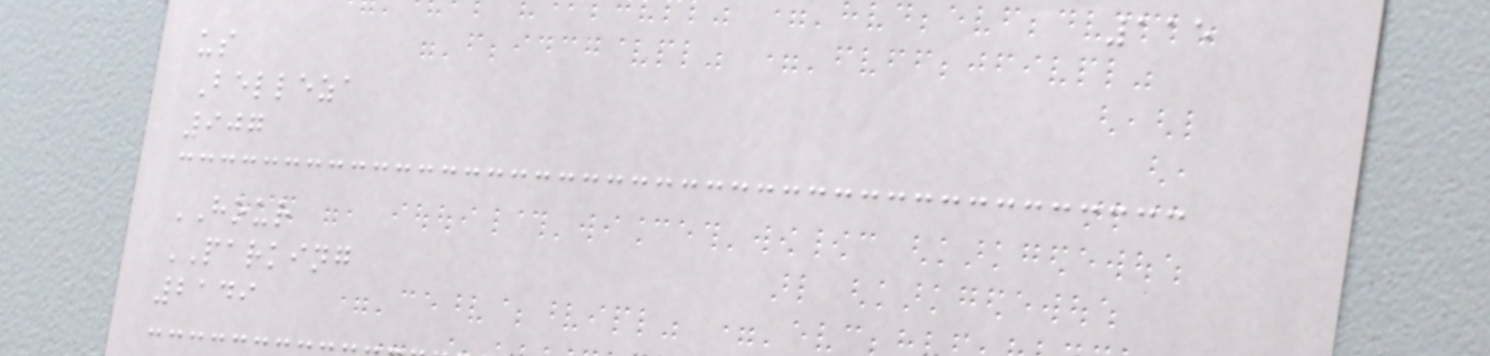115
us
Belleza
907
HOUR
PARKING
2149
